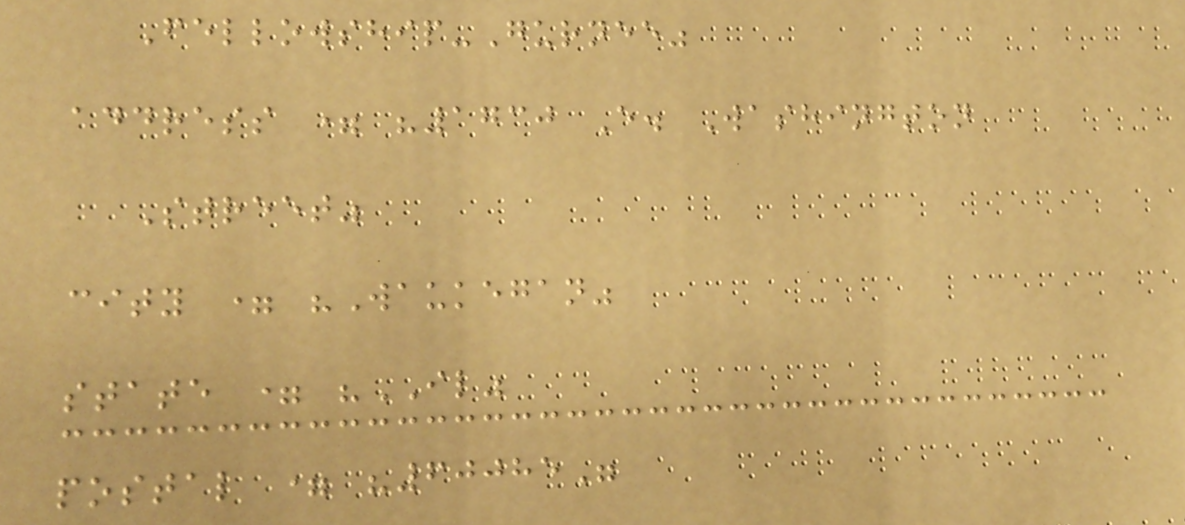Fellowship-Gurnee"
address = "1730 E. Washington
Street"
city = "Waukegan"
state = "IL"
postal = "60085"
